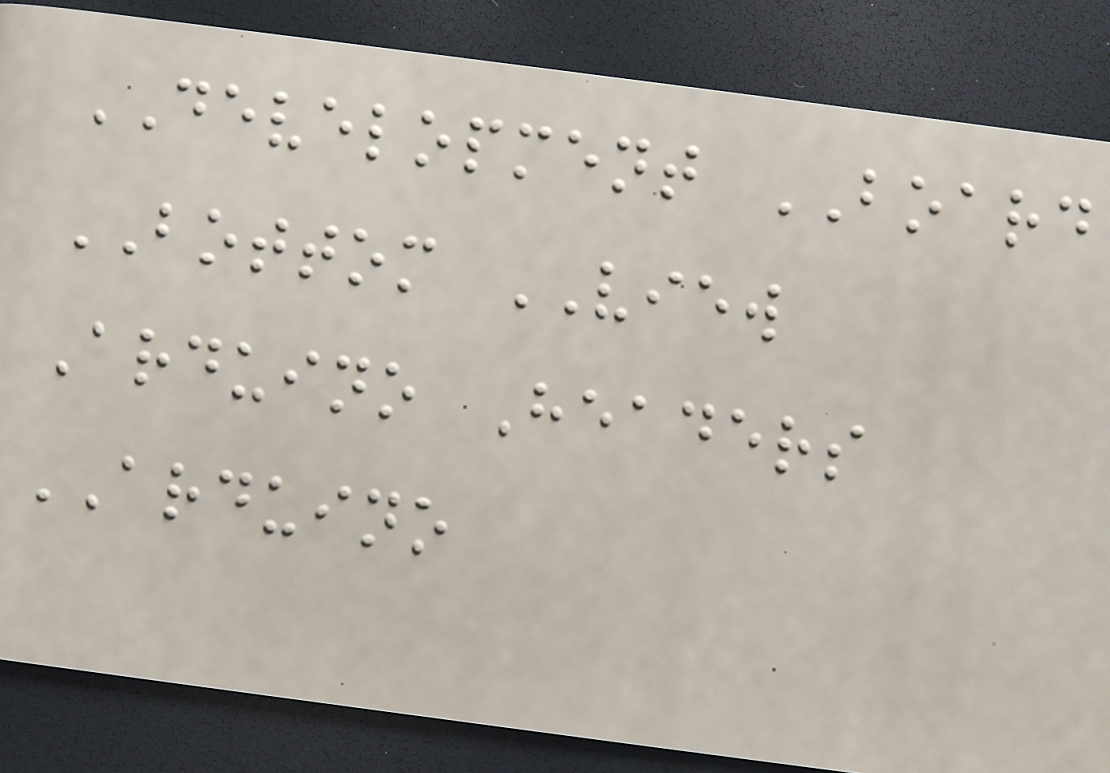DEVELOPMENT BOARD
BOTTOM VIEW
Arduino Headers
ARDUINO
